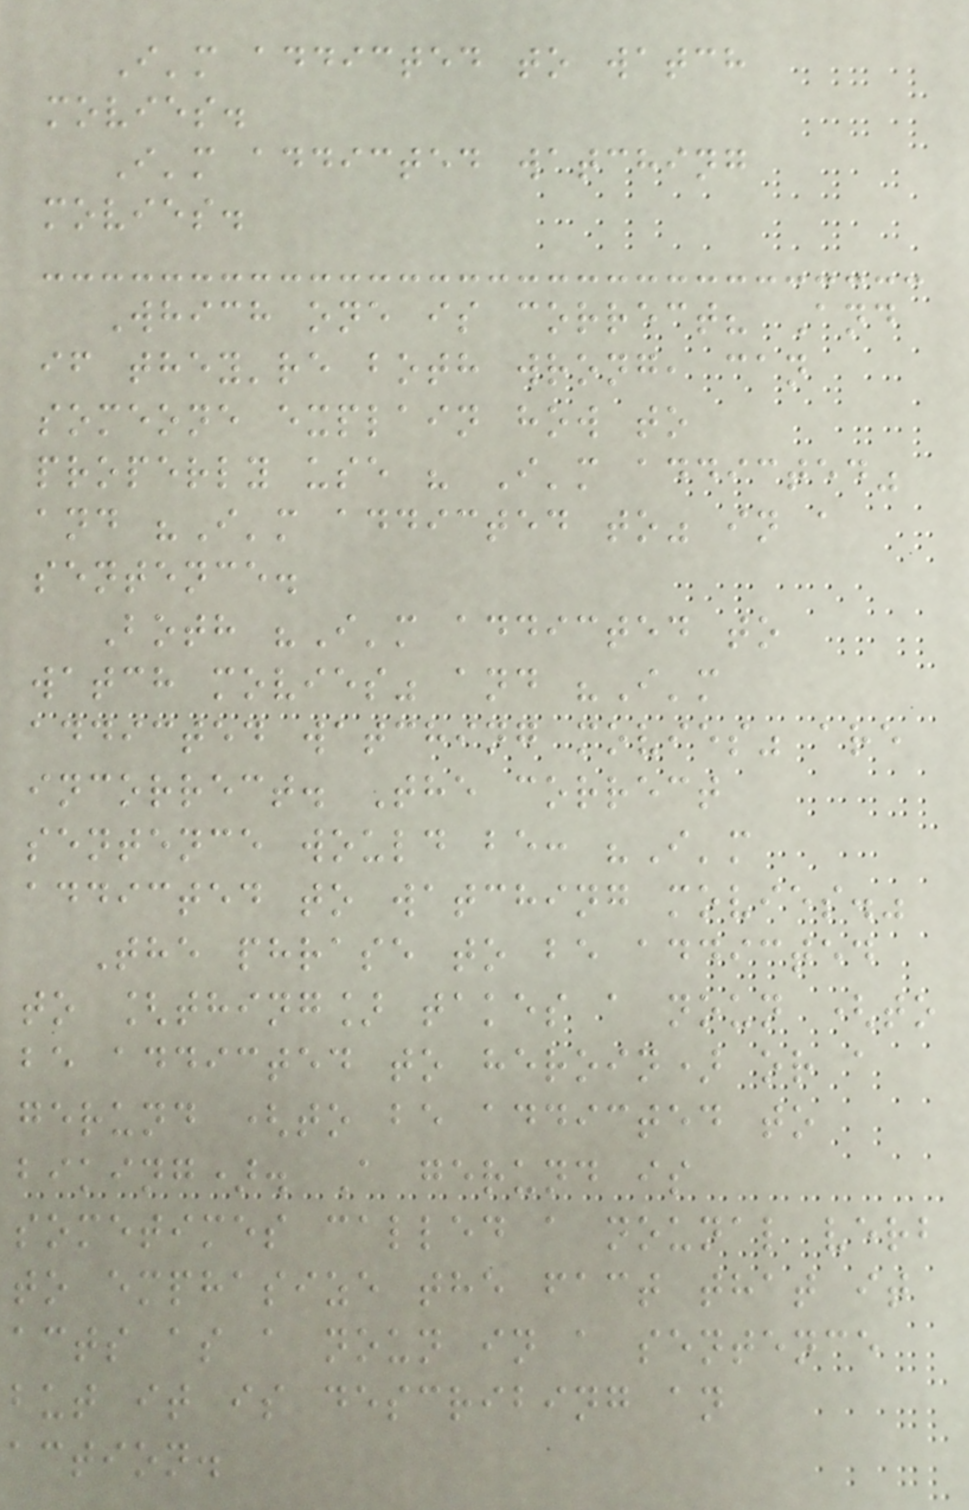I'm addicted to watch
movies.
I'm addicted watching
movies.
Which one is correct? And
if they're both wrong, can
someone explain how to
properly use " I'm addicted"
and "I'm addicted to" in a
sentence.
Both "I'm addicted to
watch movies" and "I'm
addicted watching movies" are
incorrect. The correct
sentence would be: "I'm
addicted to watching movies."
The phrase to be addicted
to [thing] takes a noun (to
be addicted to heroin) or a
gerund (to be addicted to
biking). A gerund is
sometimes called a nounal verb
to emphasize the fact that it
acts as a noun in a sentence
but it is describing an
action.
